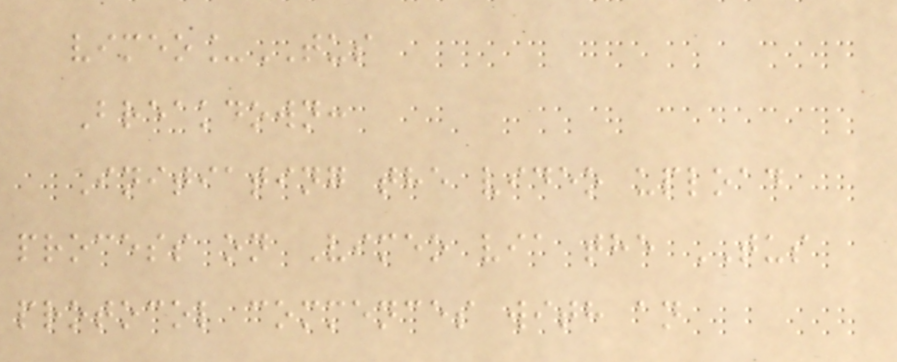vimeo_TUS
Breakdown:
Initiating the video upload
process on Vimeo via the TUS
protocol commences with an
